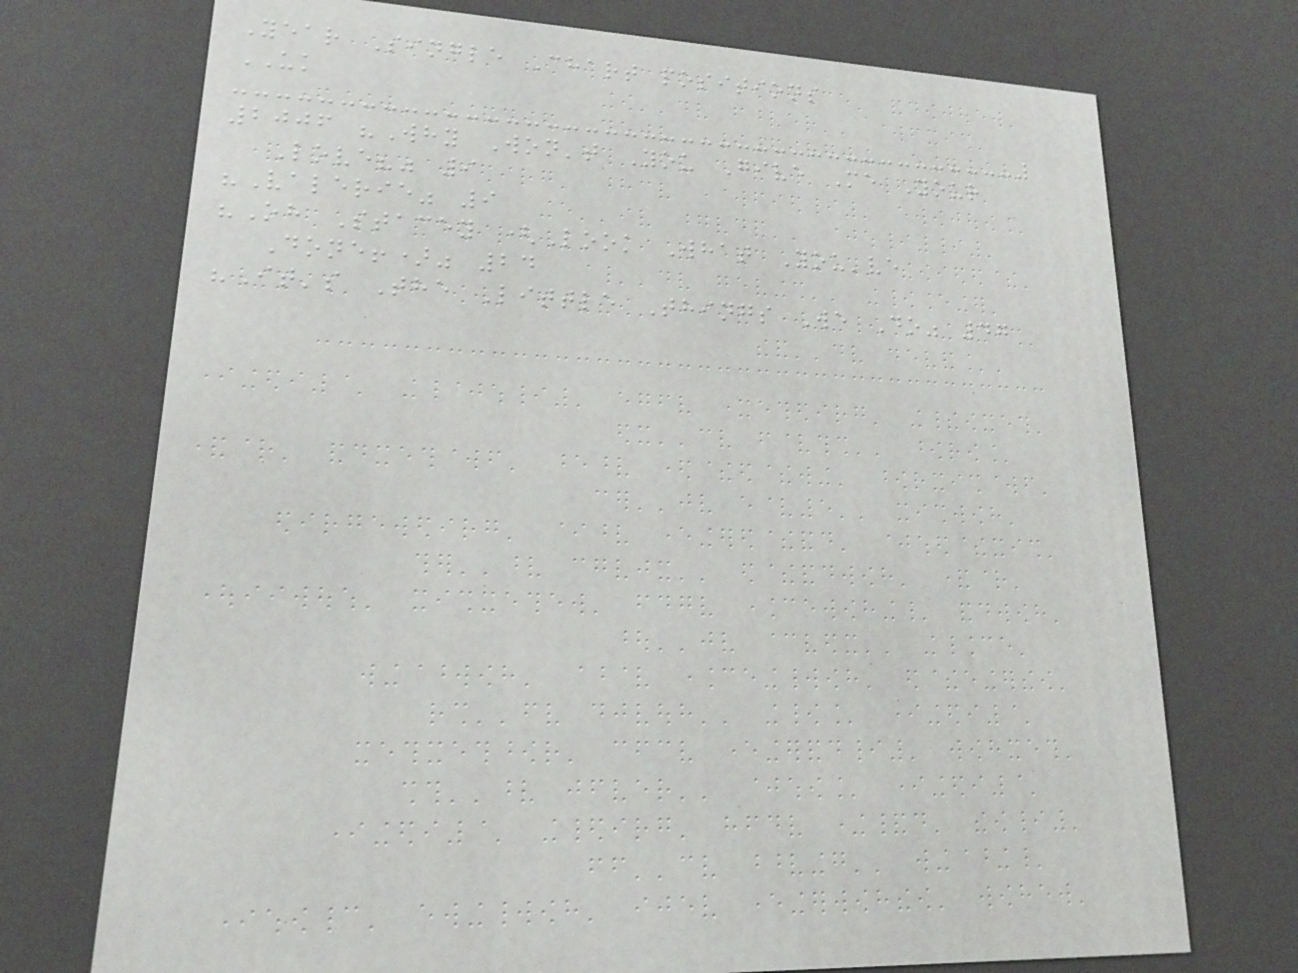Year Single Chart positions
UK
2006 "Why Won't You Give Me Your
Love?" 9
"Valerie" 9
"Oh Stacey (Look What You've
Done!)" 24
"It's The Little Things We Do" 47
